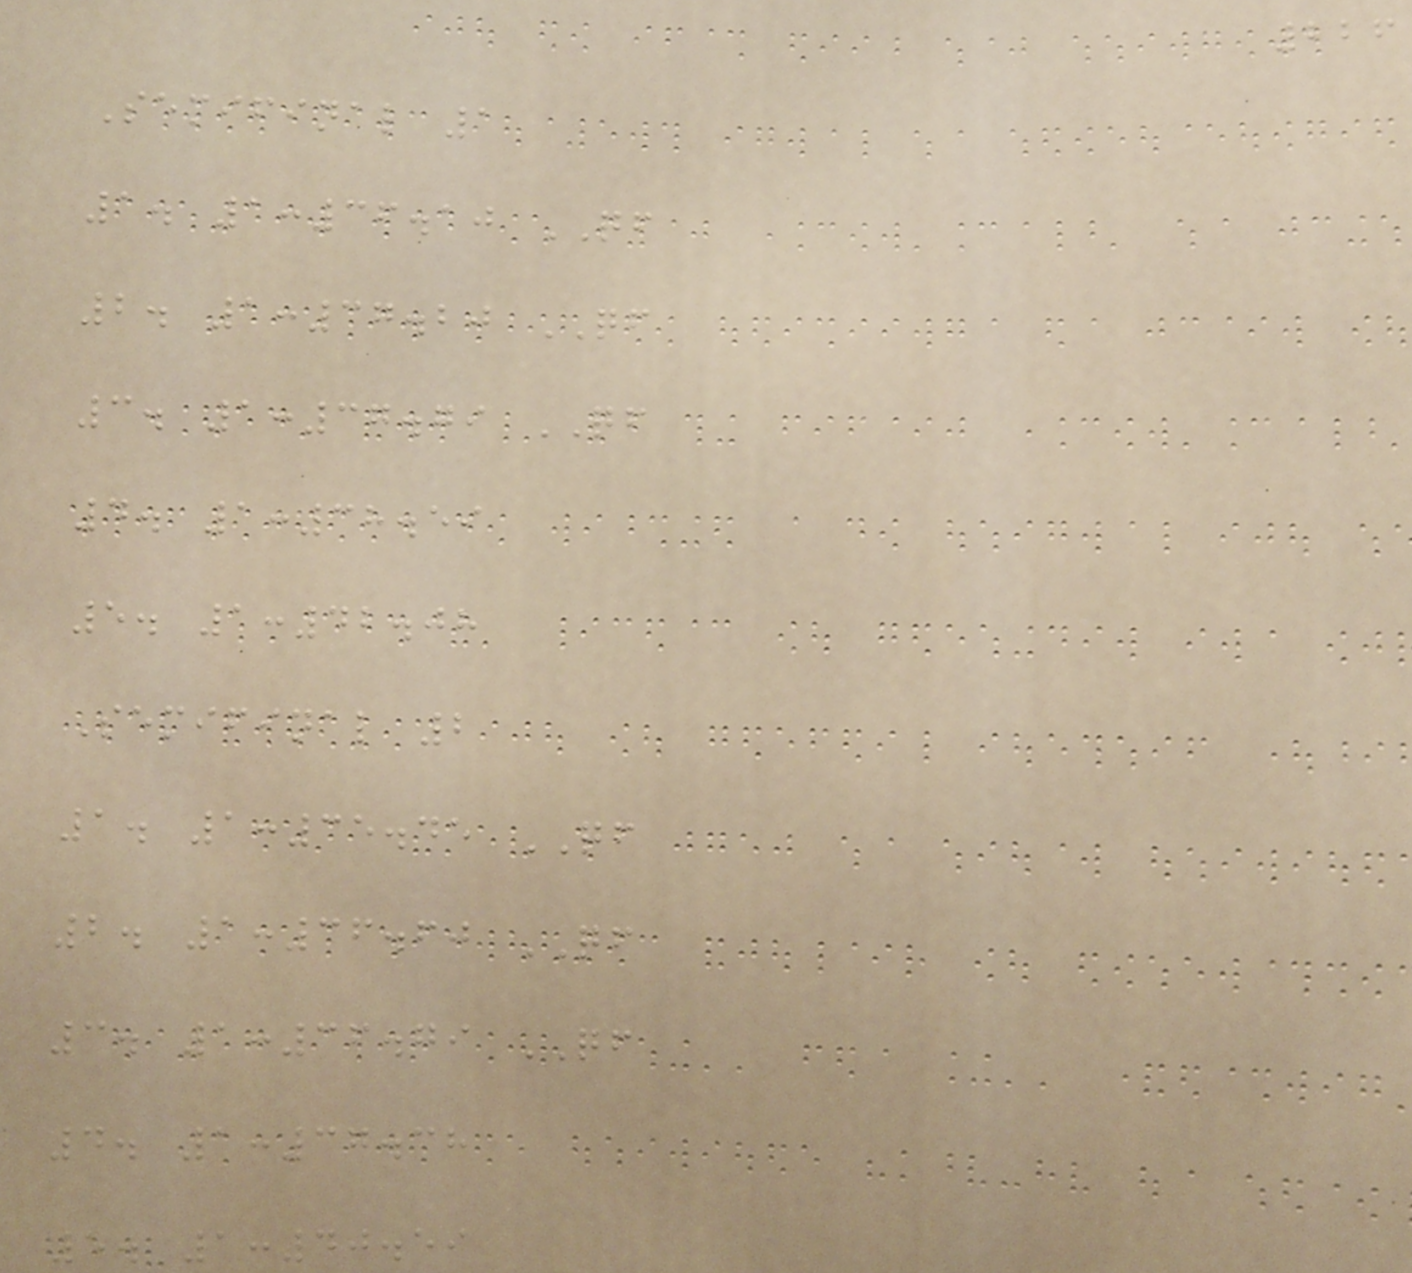226
Semifinal 1
1. 1:36.10 QF
2. 1:37.20 QF
3. 1:37.79 QF
4. 1:38.59
5. 1:42.08
Semifinal 2
1. 1:35.45 QF
2. 1:36.60 QF
3. 1:36.79 QF
4. 1:37.38
5. 1:40.59
